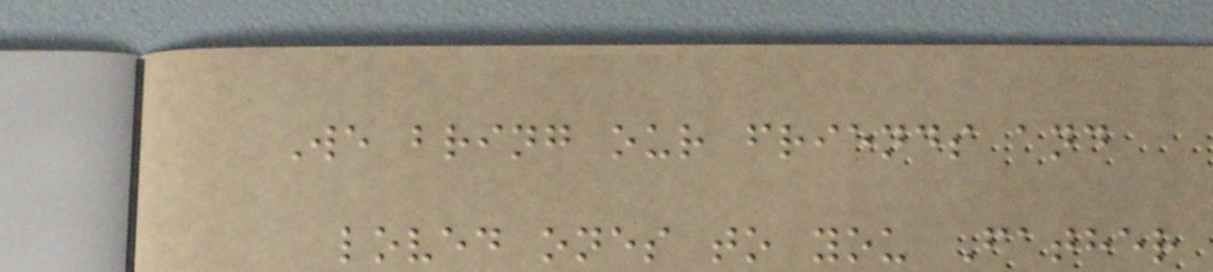We bring our friends and
loved ones to you Father
